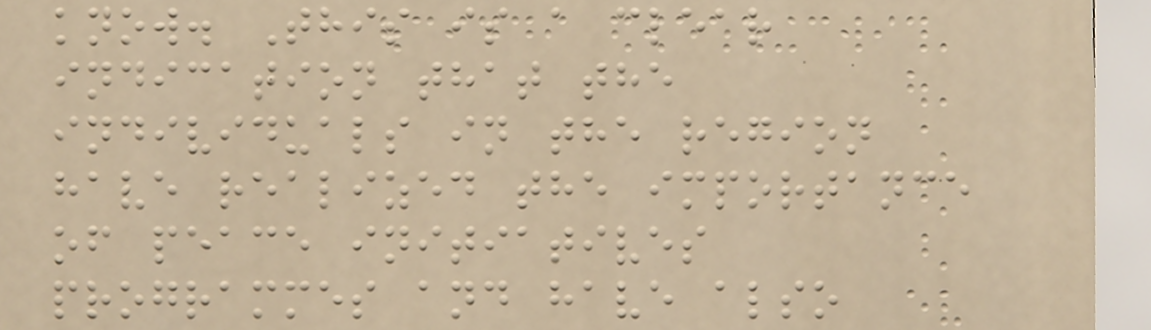know. This is a clear
indication that the
individuals in the region
have realized the importance
of peace initiatives
programmes and have also
